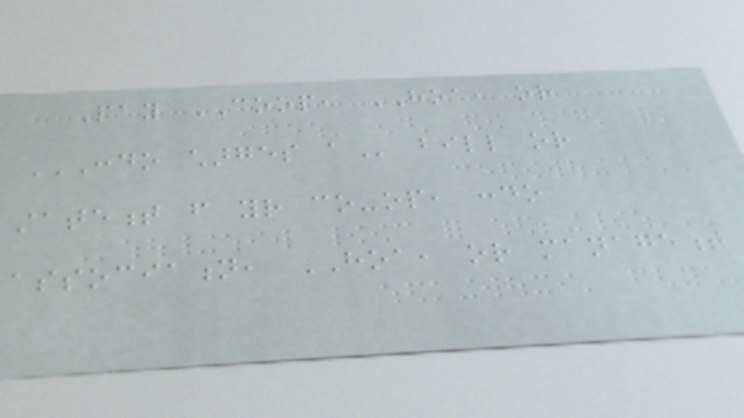Pay COOP, HOA, or
CONDO CHARGES A bill or
statement from your co-op, condo
association, HOA, or management
